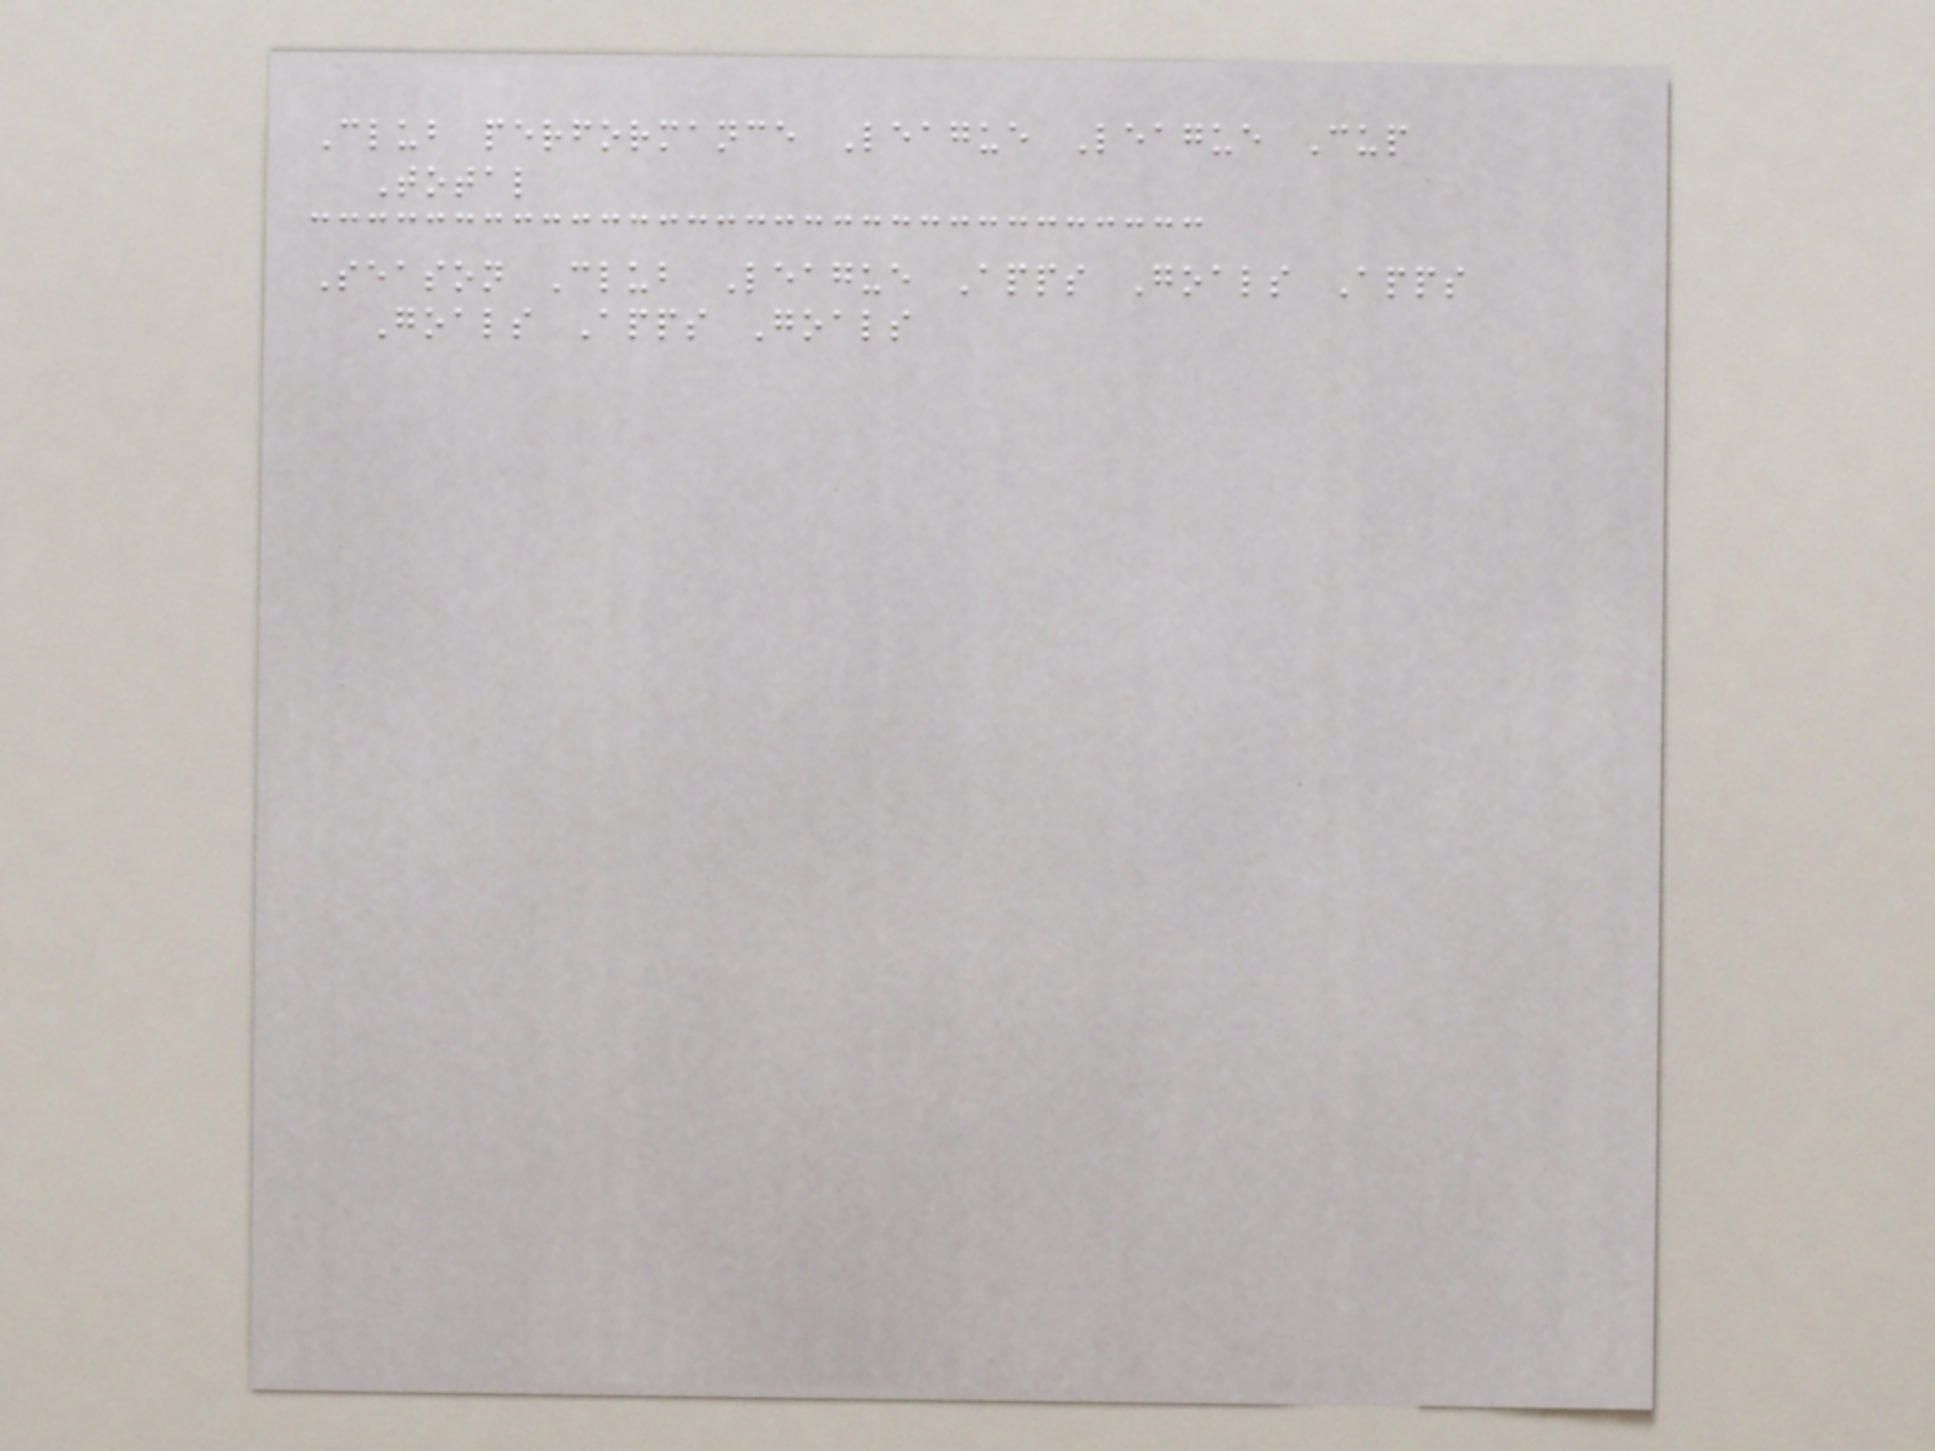Club performance League League Cup
Total
Season Club League Apps Goals Apps
Goals Apps Goals
